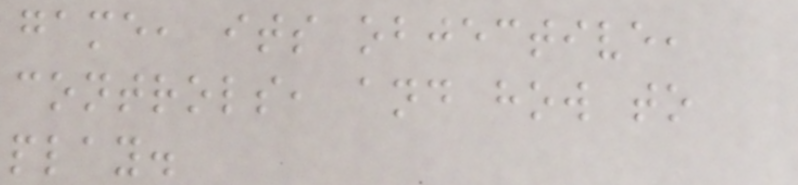game, its objective,
controls, and how to
play.
